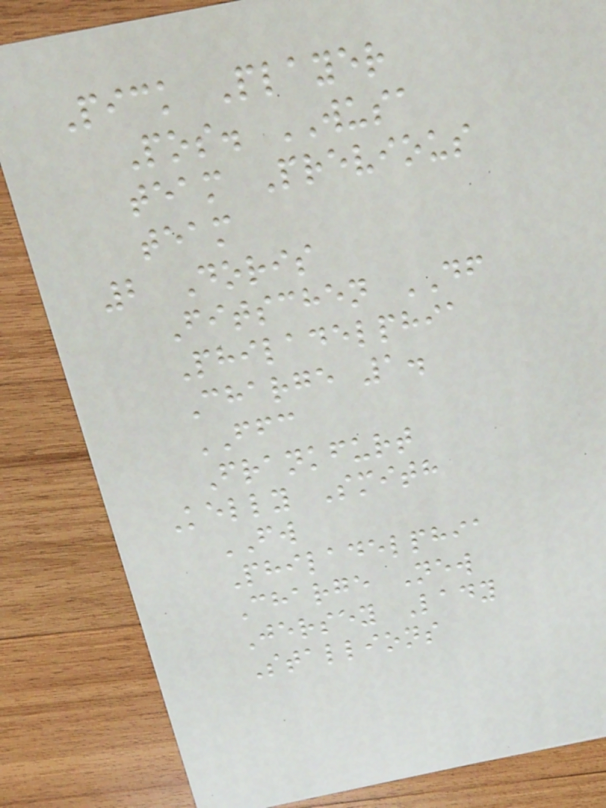Pick Player
Pos. WUSA
team Previous
team
2 Doris
Fitschen DF
Philadelphia
Charge 1.
FFC
Frankfurt
Kelly Smith
FW
Philadelphia
Charge New
Jersey Lady
Stallions
